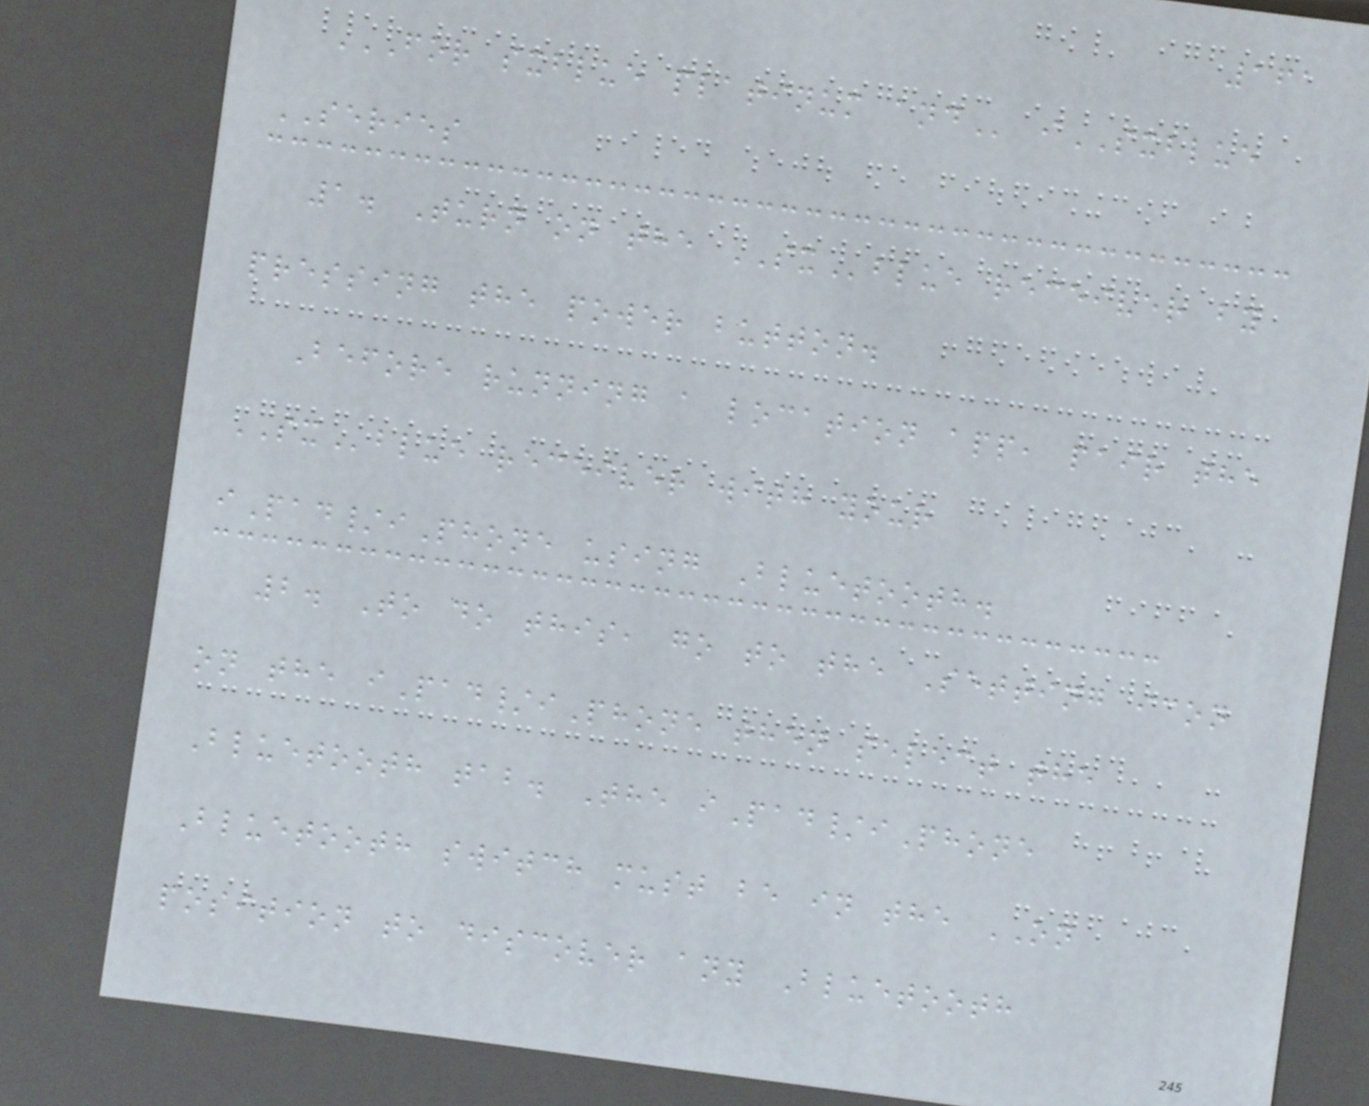161
FOR SXBLUE PLATINUM AND iSXBLUE
SERIES
1. Turn on the SXblue receiver by
pressing the power button.
Before running a location app, pair the
SXblue receiver with your
iPad/iPhone using Bluetooth.
2. To do this, go to the Setting icon
on the iPad/iPhone then select the
Bluetooth tab. The iPad/iPhone
Bluetooth switch must be in the ON
position to discover any Bluetooth
